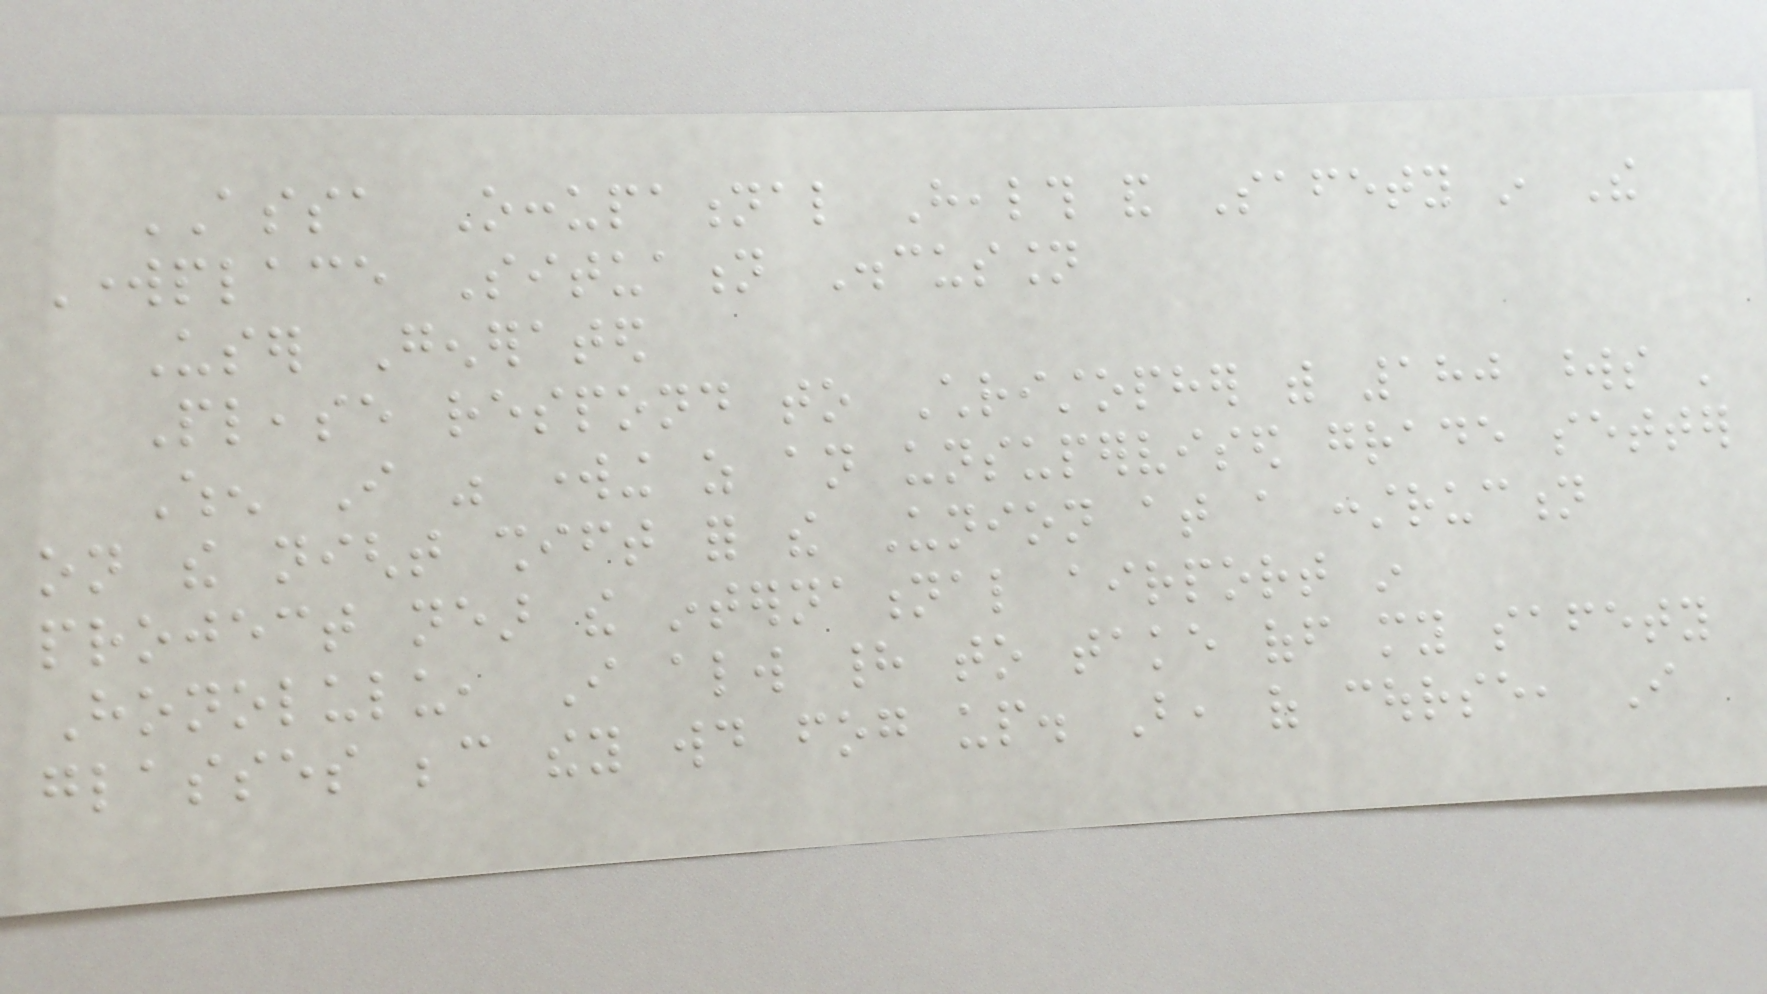ASSA Occupational Health and Safety in The
Workplace Situation Discussion
User Generated
Please respond to Christopher with 180 words '
When I was working as an unsupervised grade setter
on the night shift for the Union at a construction
project near the international airport in
Honolulu, I always had to take off my safety
glasses because they would fog up. But, of course, I
